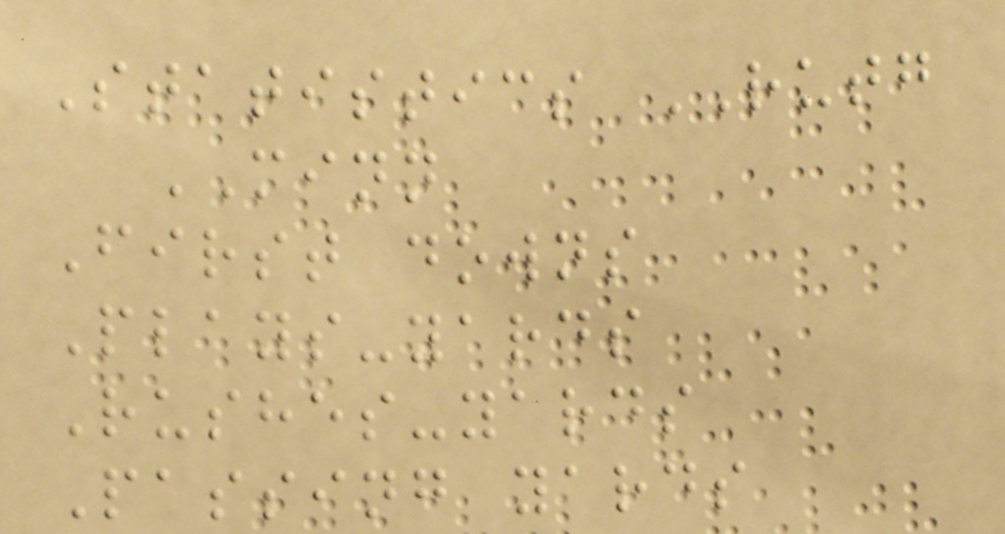Statistics RUTG
MINN
First downs
Plays-yards
Rushes-yards
Passing yards
